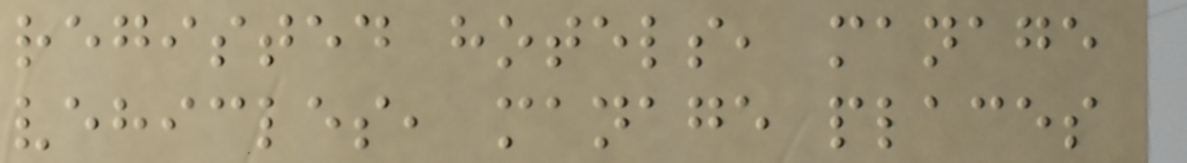registed hotels, manage
vehicles, manage places
